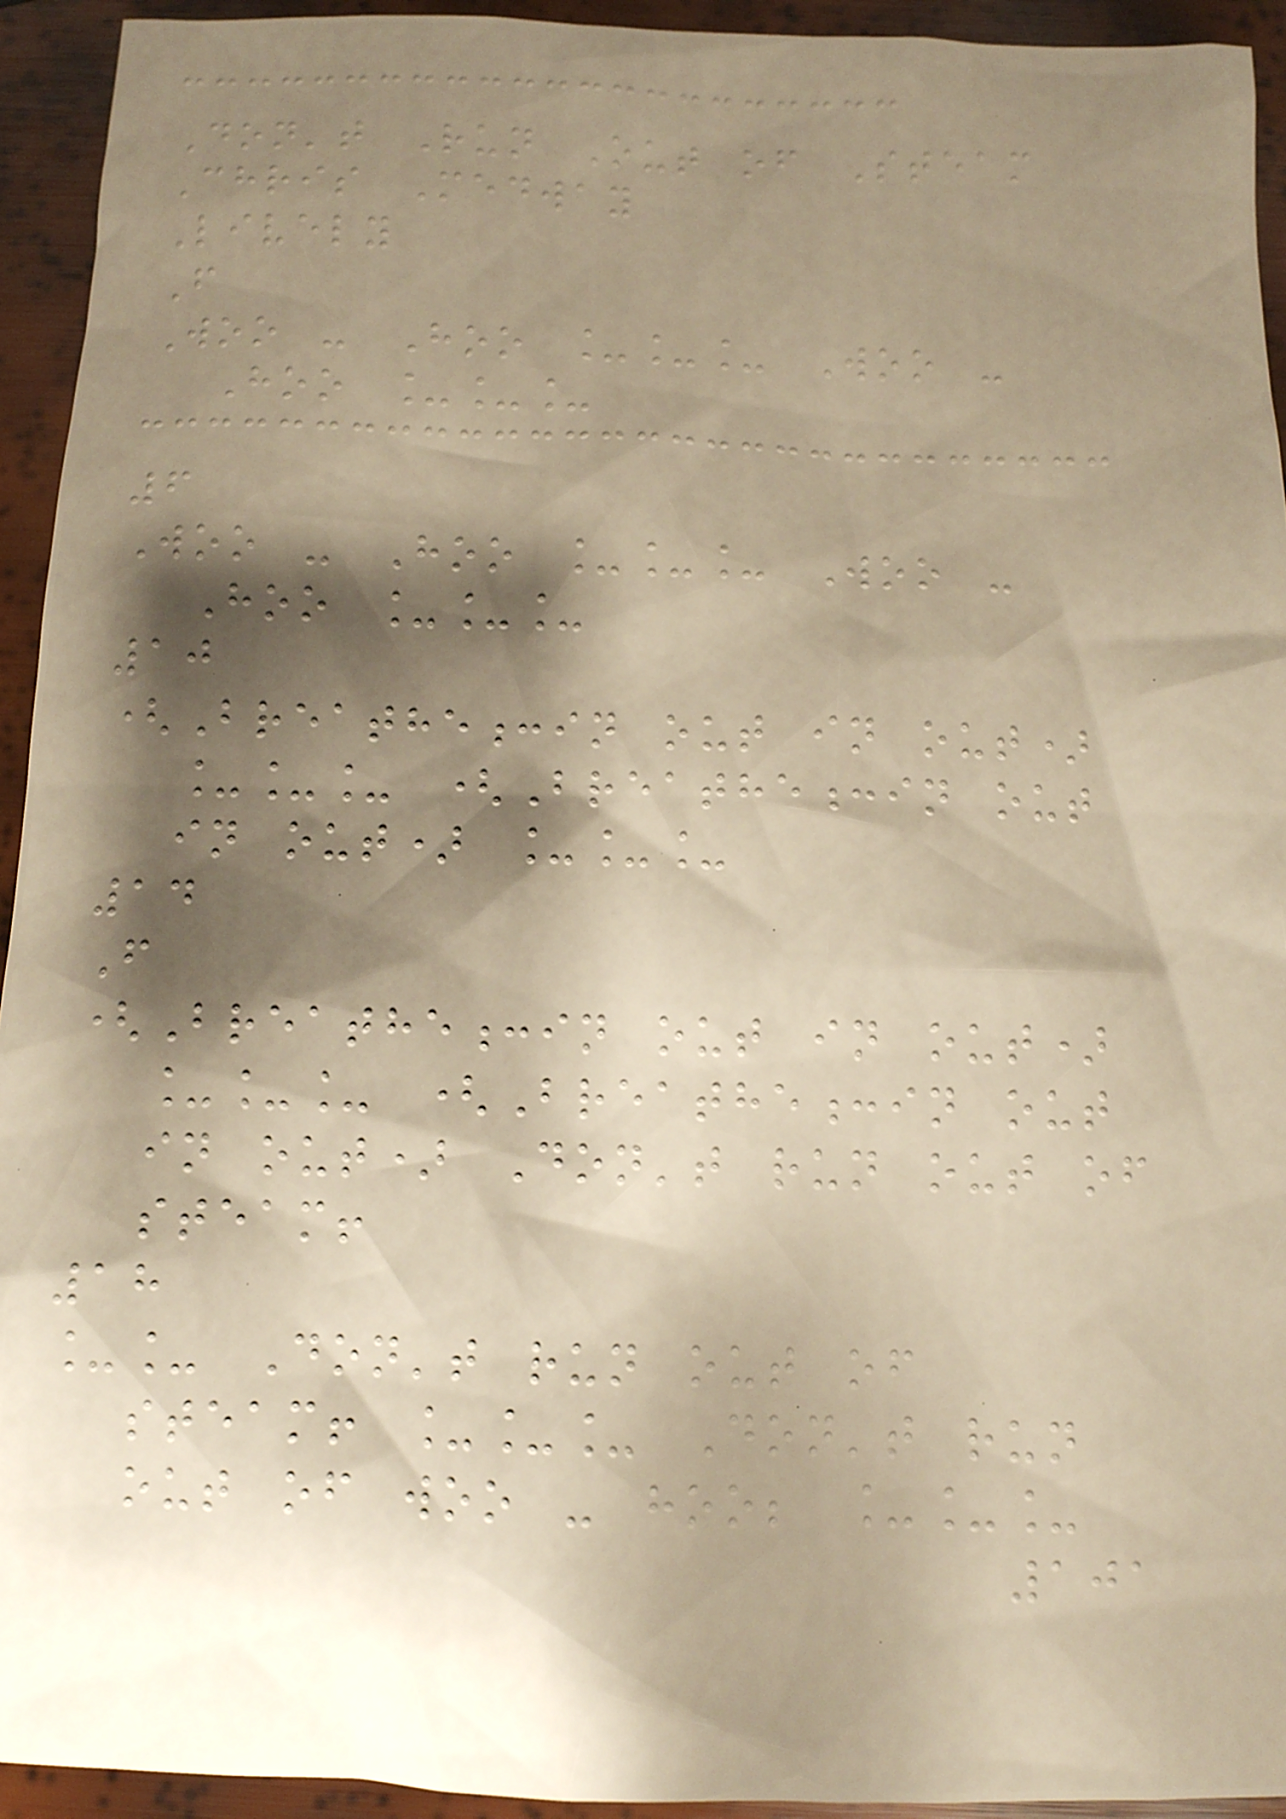Don't Run Out of Steam
Chris Medway
Lively
F
Woo - Hoo ___ Woo -
Hoo ___
6
Woo - Hoo ___ Woo -
Hoo ___
10
(Breathe:in out in out)
___ (Breathe:in out
in out) ___
14
F
(Breathe:in out in out)
___ (Breathe:in out
in out) Don't run out of
steam!
18
__ Don't run out of
steam! ___ Don't run
out of woo - hoo; ___
101
